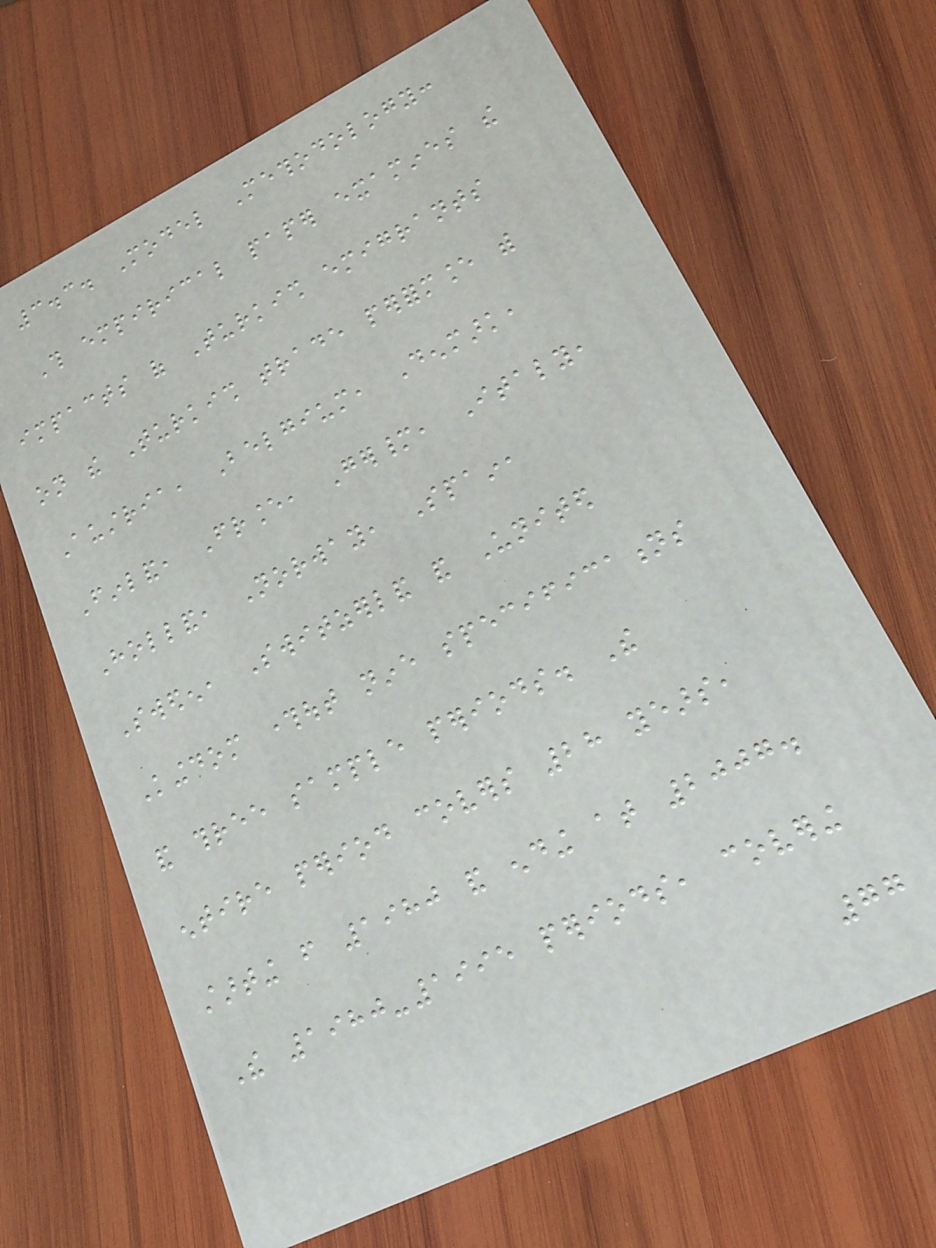3.3. Model Methodology:
This empirical paper examines the
impacts of Turkish emigrants
on the Turkish trade performance with
Austria, Belgium, Denmark,
Finland, France, Germany, Italy,
Holland, Norway, Spain,
Sweden, Switzerland and United
Kingdom throughout nine specifications
and three sample periods. The
entire period covers 28 years,
starting from 1980 and ending at 2007.
The 1980-1995 periods, covering
77
